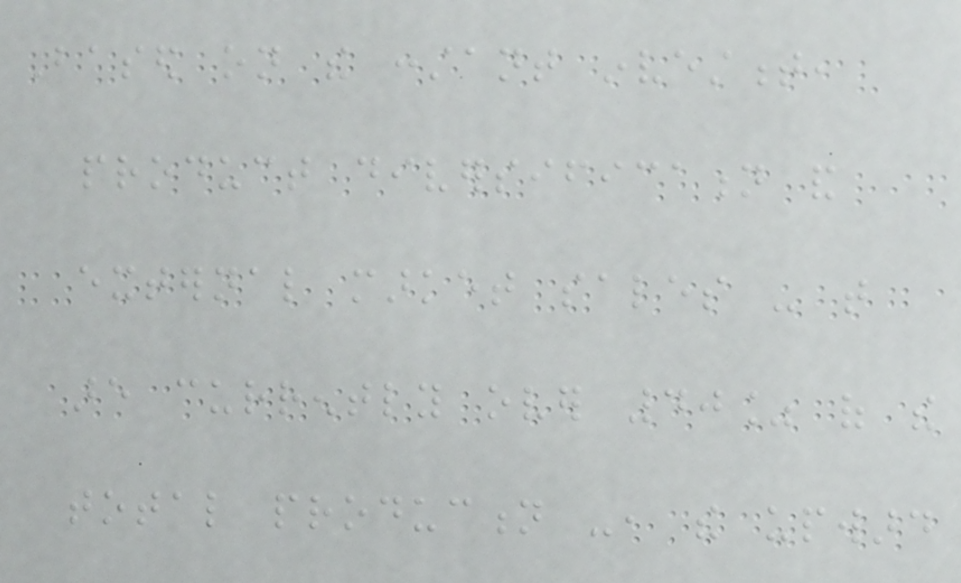Based on the constant investment,
product diversification and
external market sales - that
are currently over 40% of the
total production -, the upward
